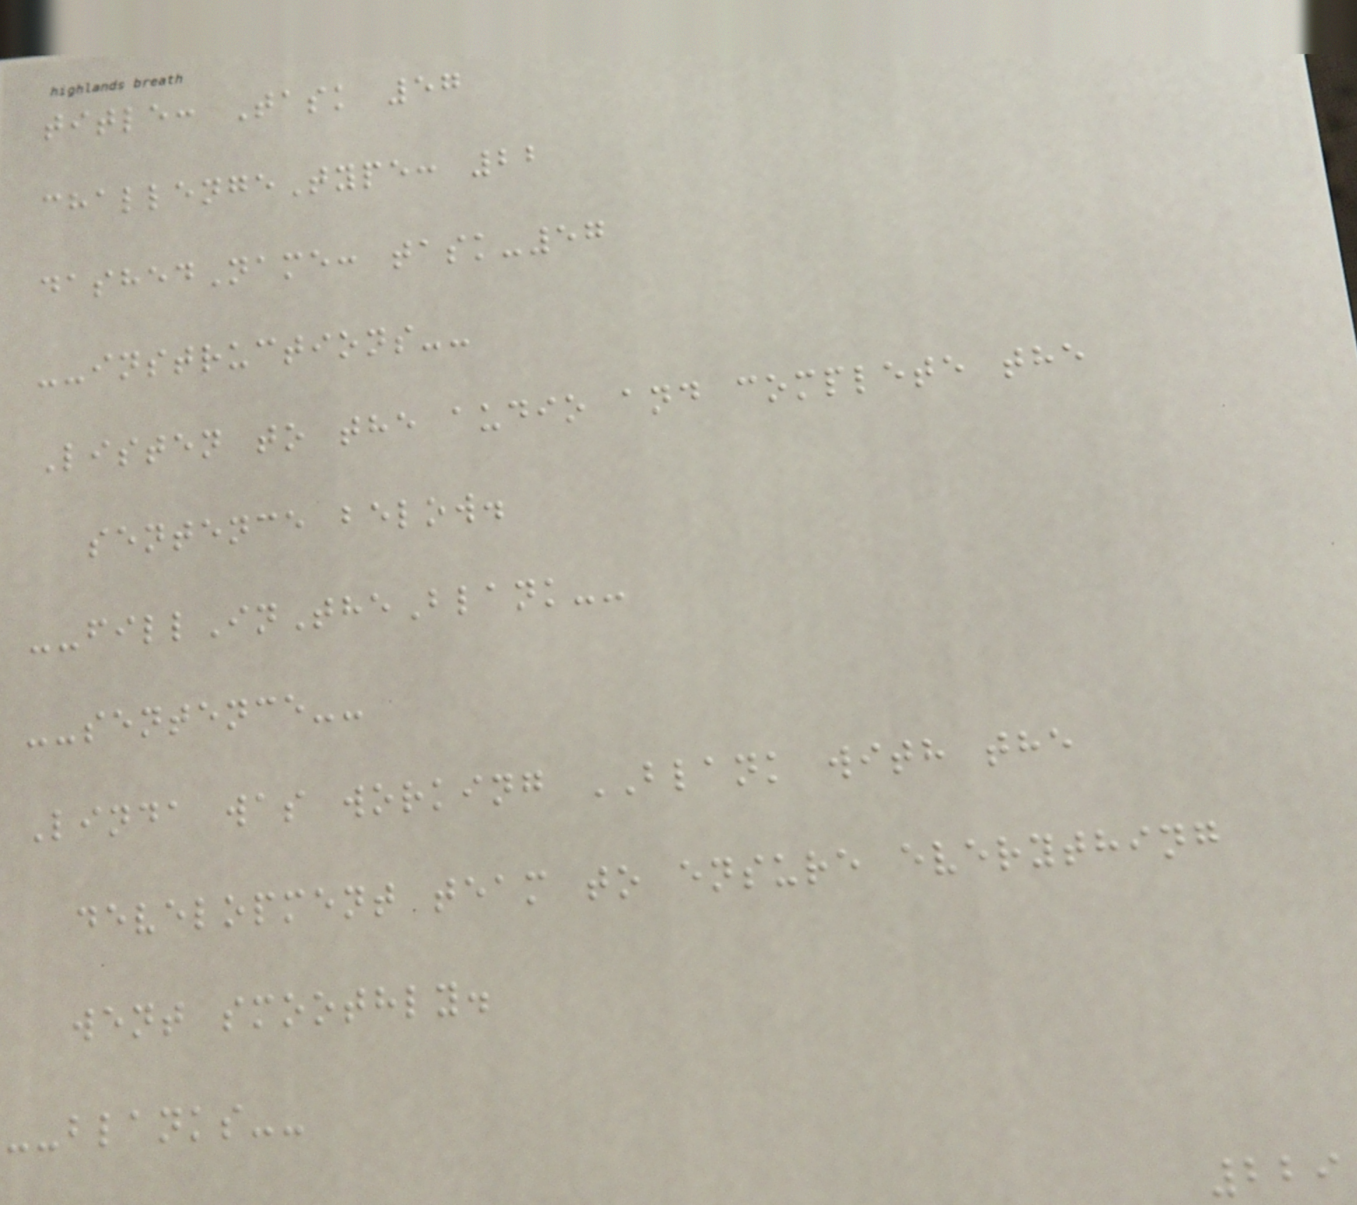title: Task 57
challengeType: 22
dashedName: task-57
--instructions--
Listen to the audio and complete the
sentence below.
--fillInTheBlank--
--sentence--
Linda was working BLANK with the
development team to ensure everything
went smoothly.
--blanks--
229
